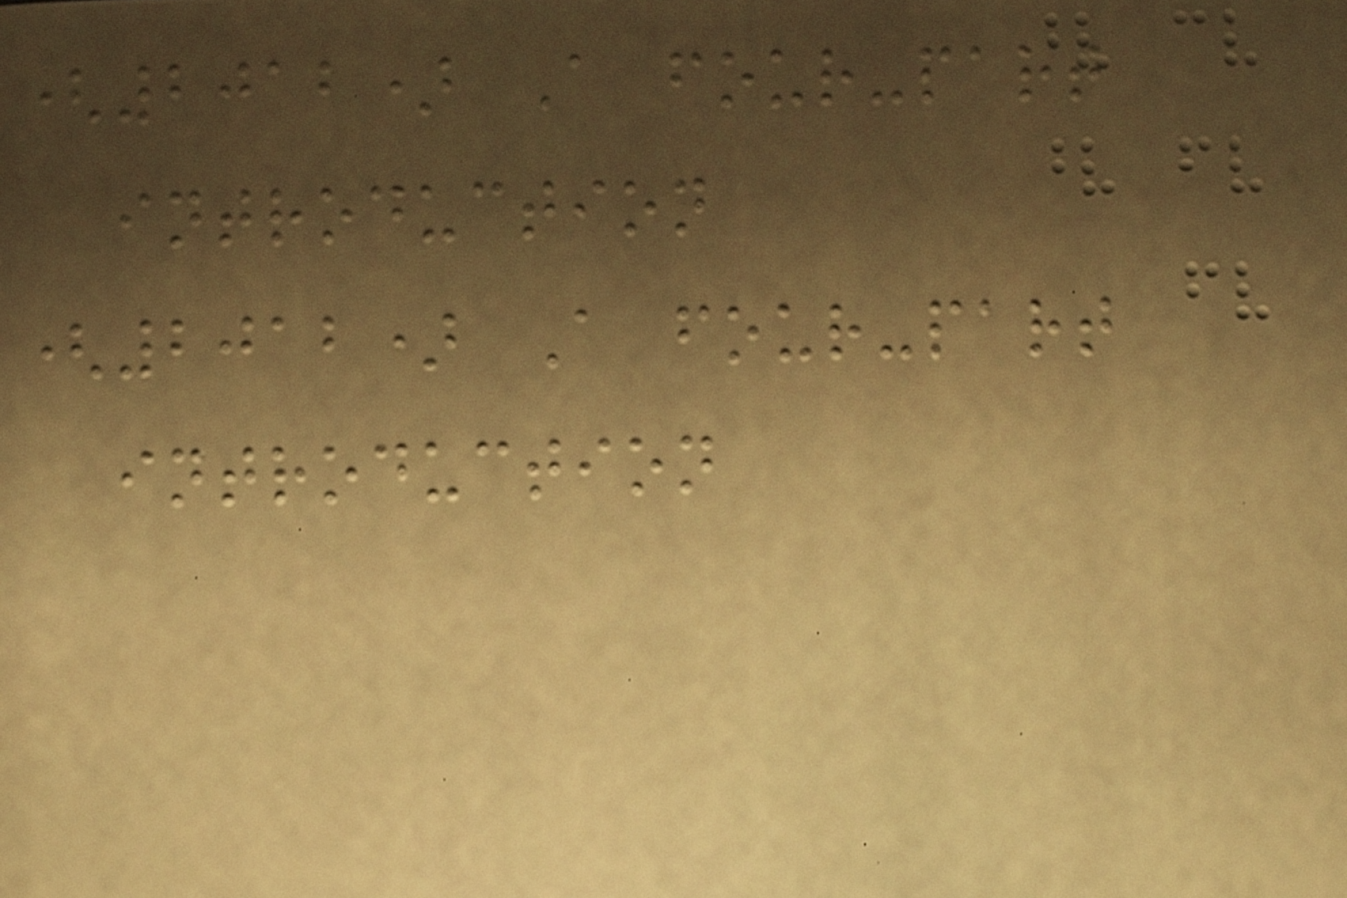(2012) A four-part
introduction
(2012) A four-part
introduction
